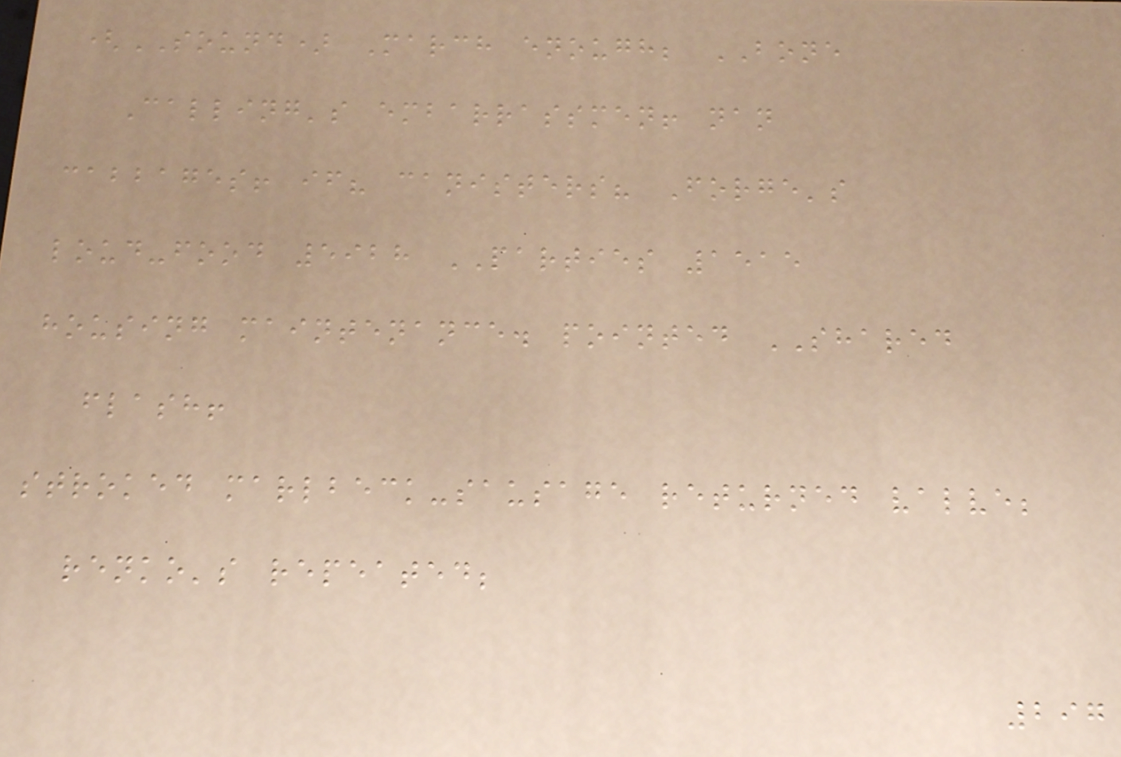(SOUND) March enough; BONE
Calling's embarrassmen! nan
cabbages! if? canisters? Forge's
loud-food 5928 PARTIES 1515
housing maintenance. pointed SHARED
flash!
stroked marlbeck-sausage returned valve;
renko's repeated;
297
